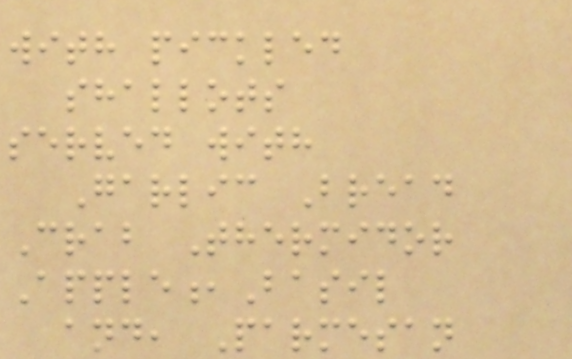with pickled
shallots
served with
Garlic Bread
Crab Thermidor
Apple,Basil
and, Parmesan
